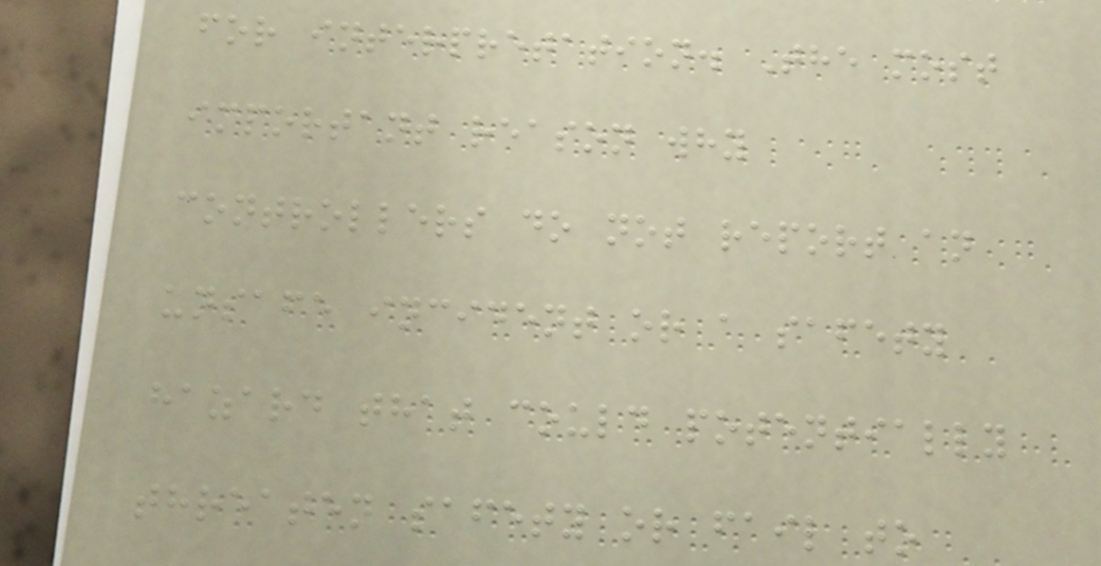for interpretation. The most
important reason why
controllers do not report an
unsafe incident or a safety
hazard that could potentially
threaten safety or fail to
